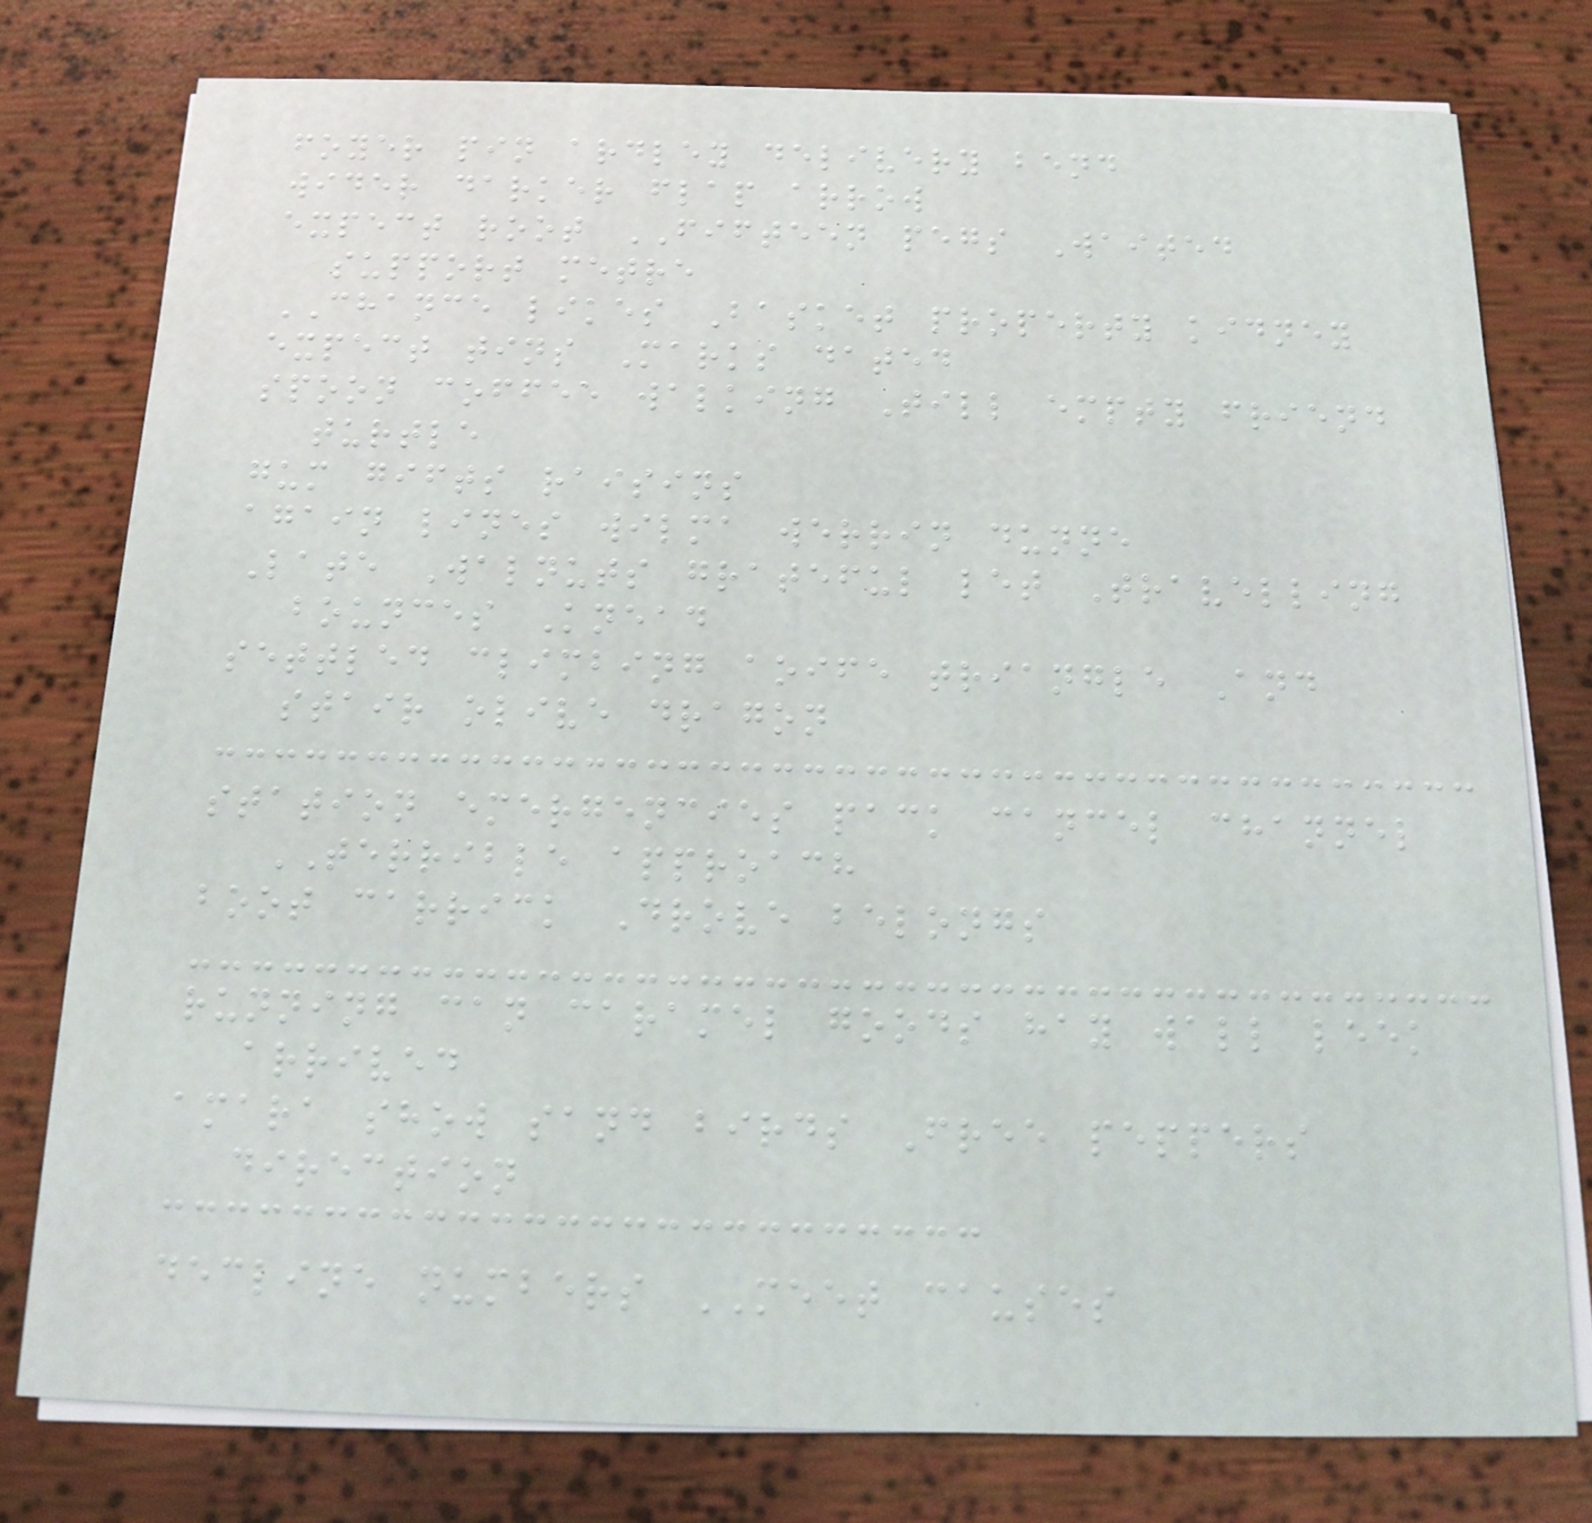foyer pin ardley delivery bend
wider darker flap arrow
expect root FIFTEEN pegs Waited
support metre
CHANCE likes Basket property kidney
expect tins Marks dated
spoon coffee walking Till empty friend
turtle
gum gifts raisins
again lines wilma werrin dunne
Late Walnuts grateful let Travelling
bounces Knead
settled climbing aoife triangle And
stair olive dragon
station emergencies pack cancel channel
TERRIBLE approach
boot carrick Drove belongs
running can caramel goods hay wall leek
arrived
amara show sand birds Free peppers
direction
decline numbers MEET causes
